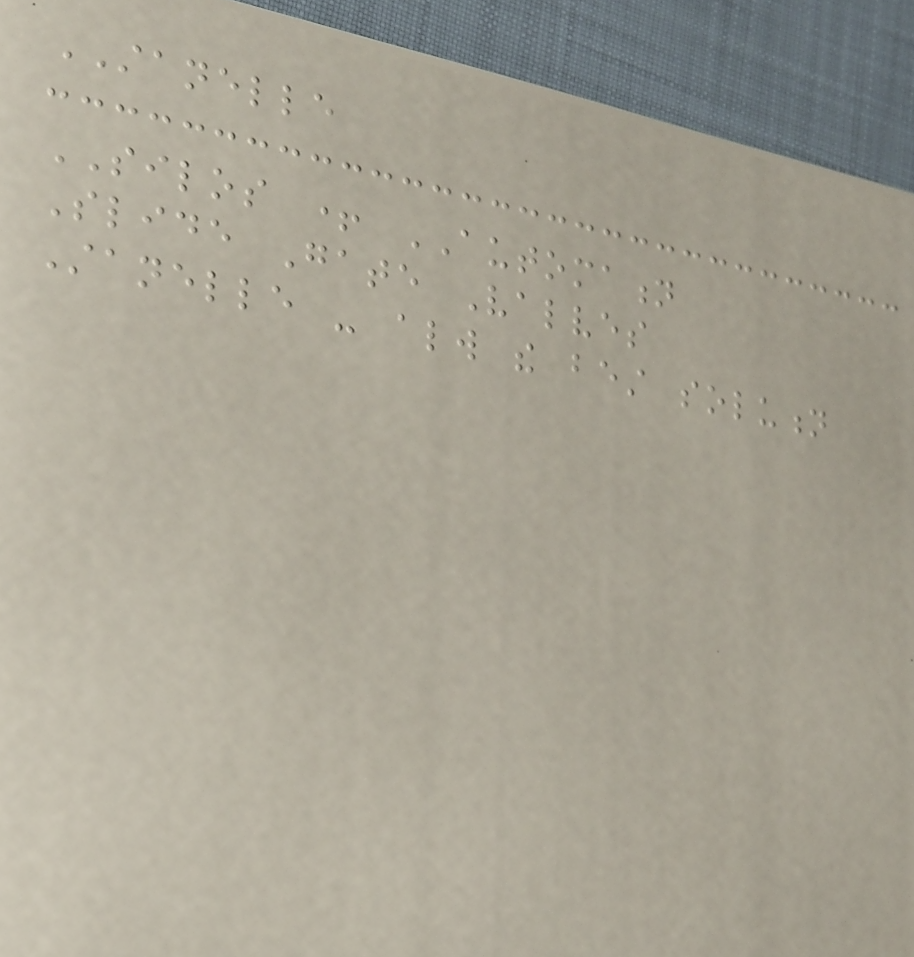STANELLE
SILOS + AUTOMATION
Slide Gate Valves
Stanelle - always the best solution
